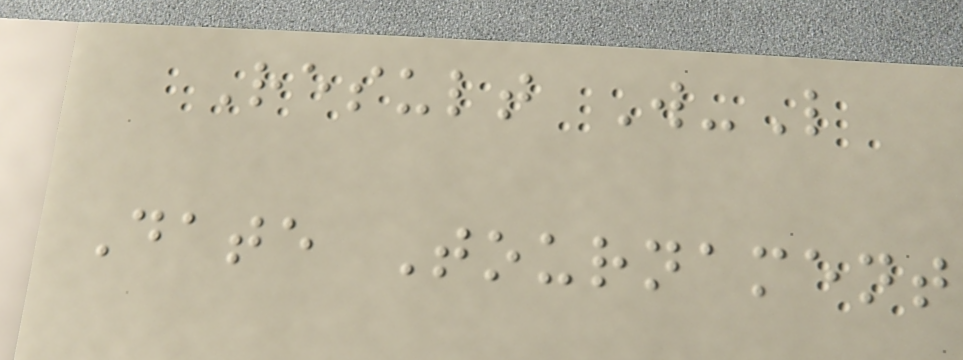Result W-L
Date Tournament
